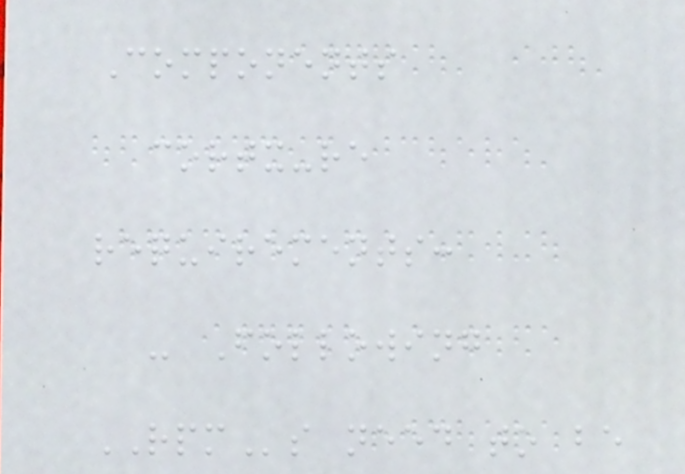Components
cortx-re
requirements:
- Following
RPMs need to be
